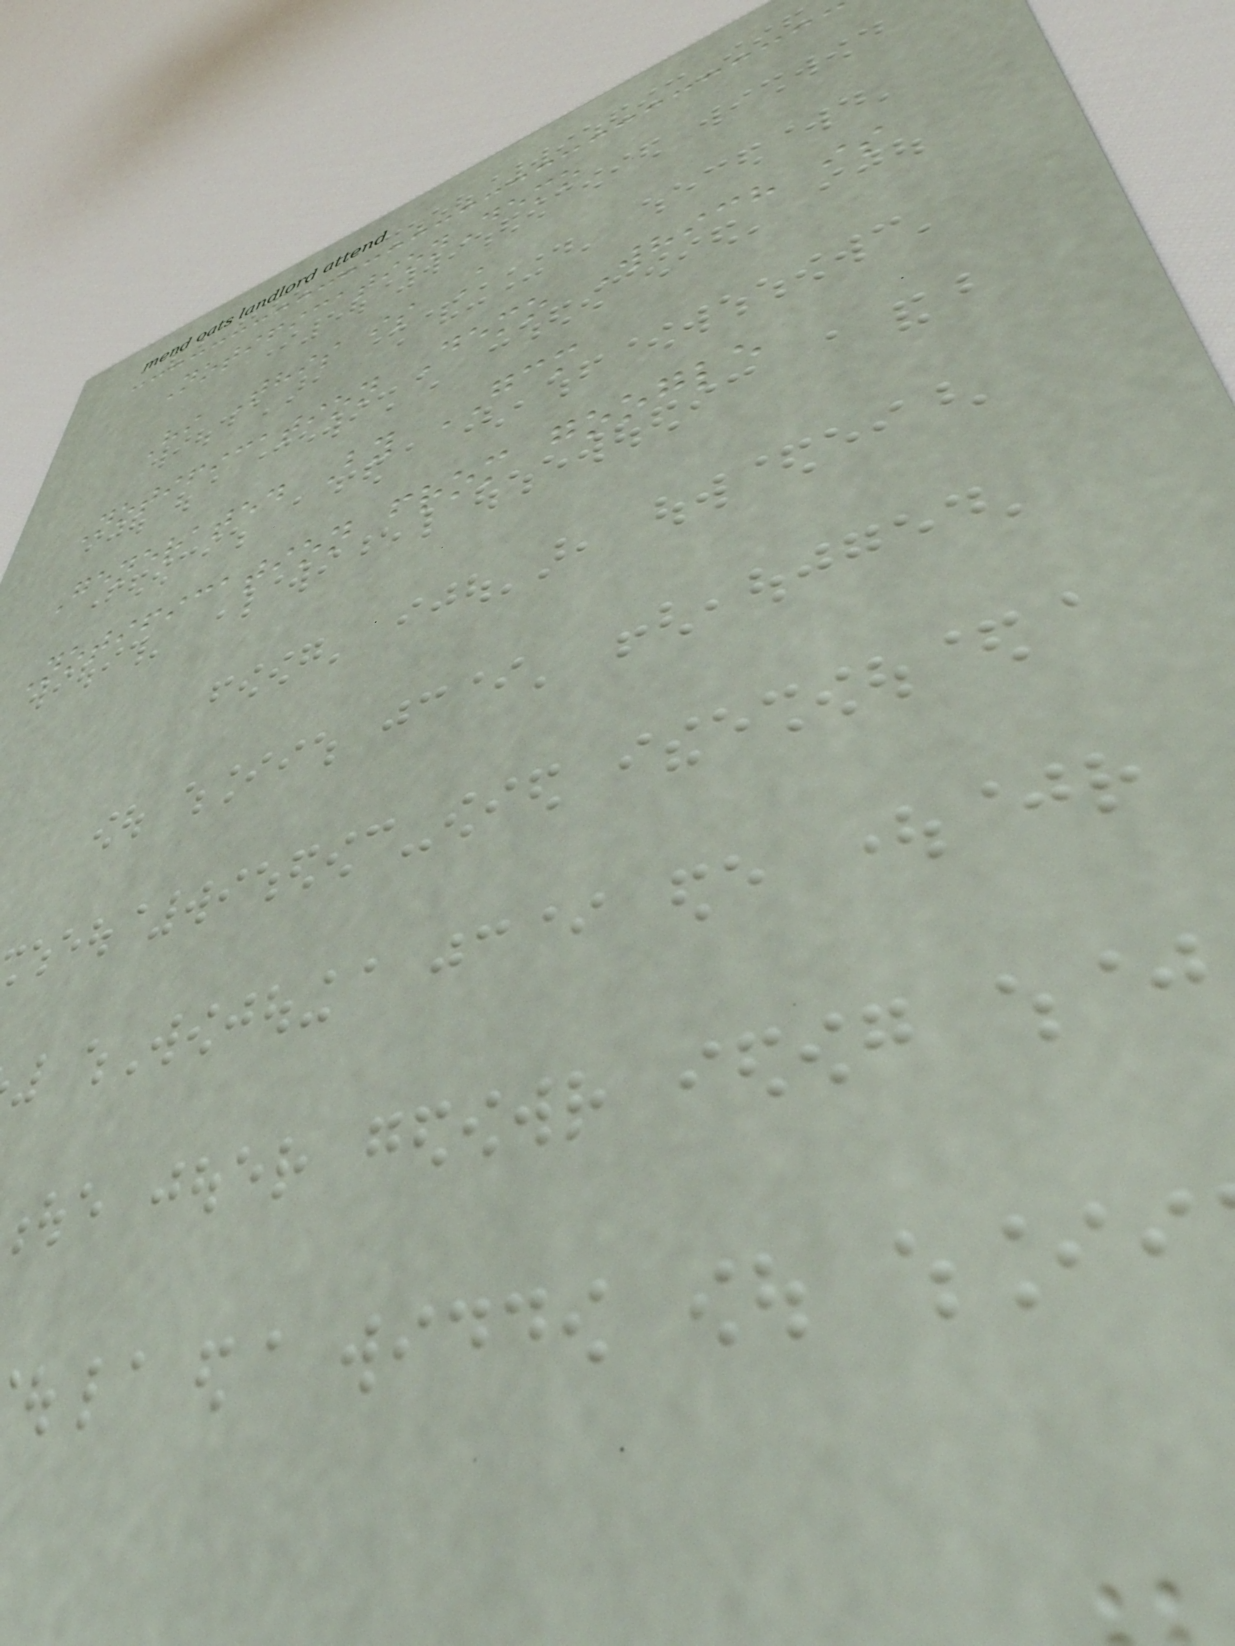NotificationDemo
Hi This is A
Notification Demo Which is
Generated By GCM
Notification from google
